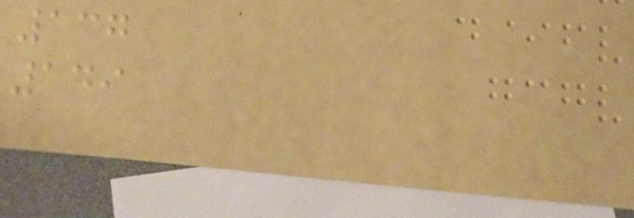137
149
